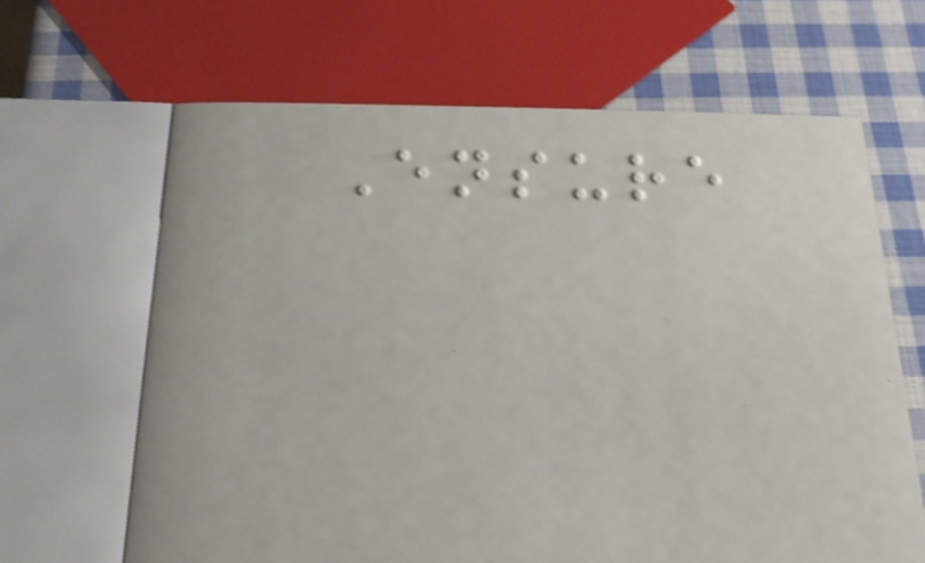Ensure
